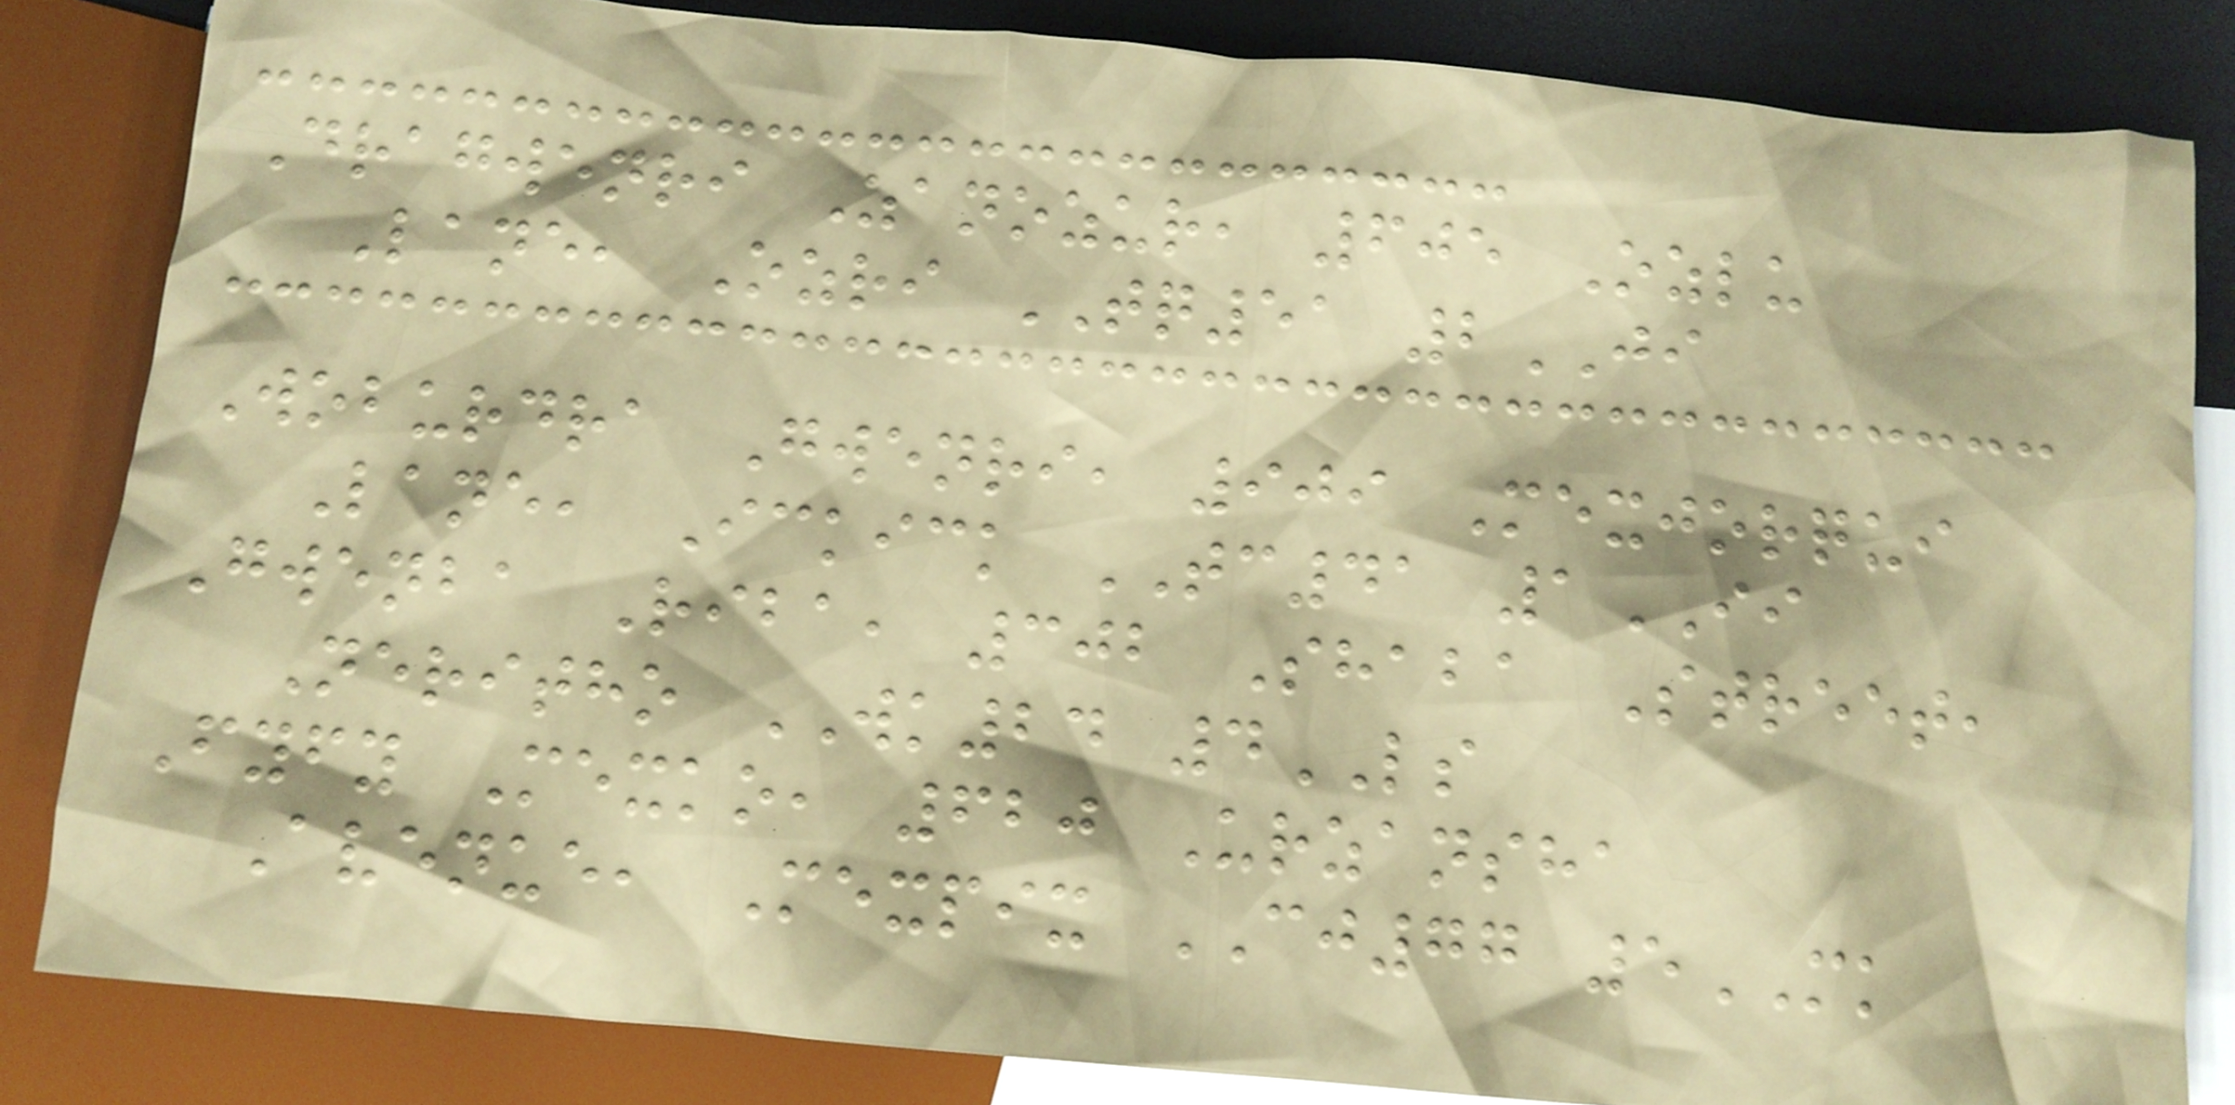Dragwenri Zanozur, 605 Ozlu
Lane, Ozri TQ51 2JI
Woburdra Gwenri, 909 Mexjorqui
Lane, Ickick TC41 1II
Gwenba Riba, 302 Shaba Street,
Neritho WK24 4LS
Fyfy Mexko, 620 Urzansha
Avenue, Mexpix CJ77 5MK
